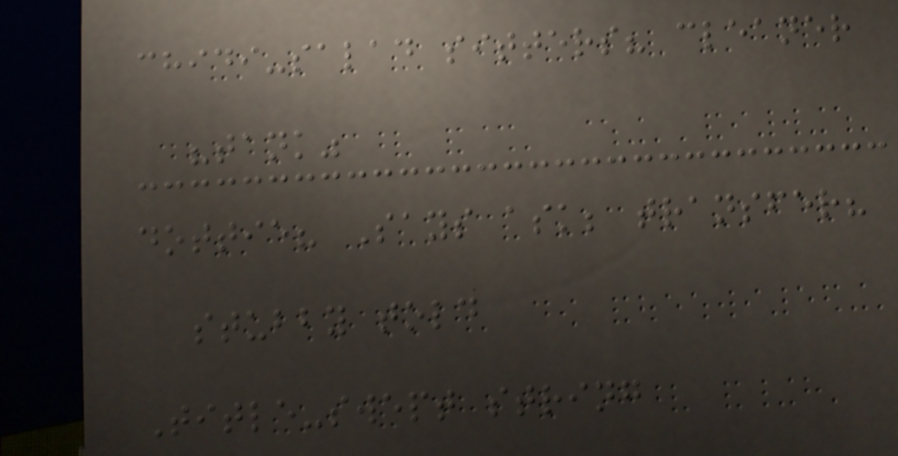chidi-salad sitters? cleaner
"tank"
dottie? Says ask; transfer?
stubby told
Title-swept string
